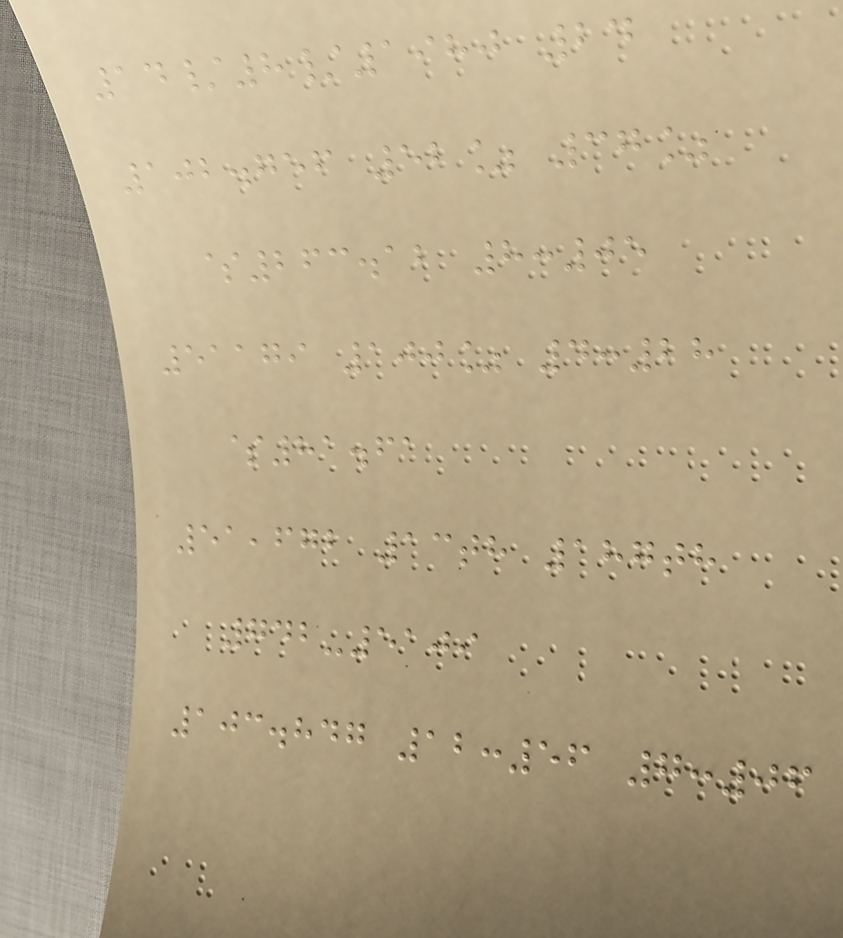14/8/1980 24
102.756 52% 37%
$263.12 8:05
51179 100% 4:28
$81.61
51,672 13th 187th
742-5109
103.847 12:56 7:06
